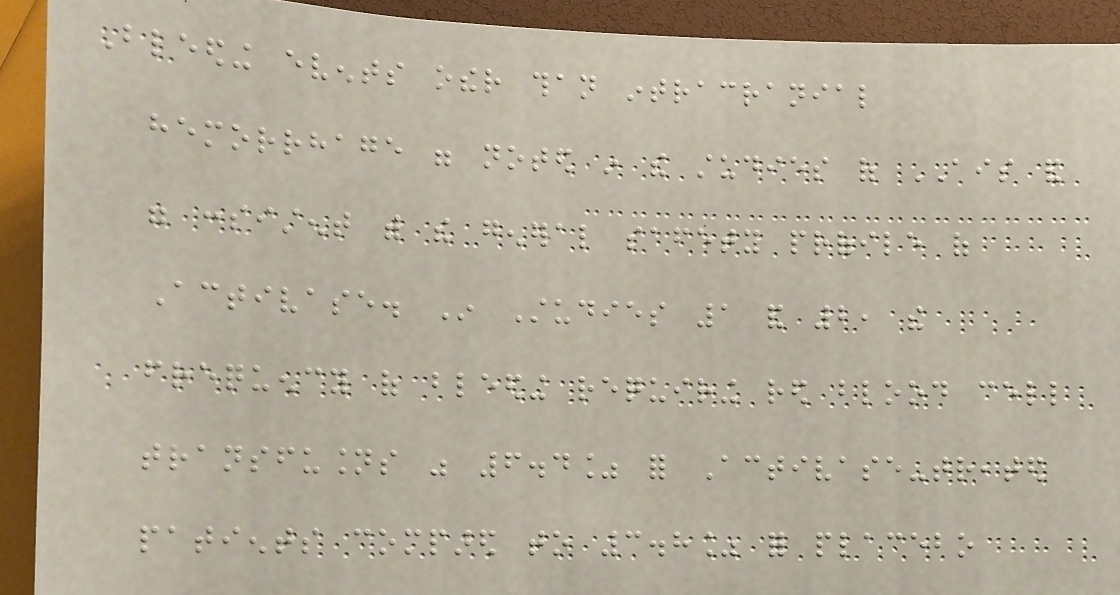Bleeding events other than intracranial
hemorrhage were noted in the studies of AIS and
were consistent with the general safety profile of
Activase. In Studies 1 and 2, the
frequency of bleeding requiring red blood cell
transfusions was 6.4% for Activase-treated
patients compared to 3.8% for placebo
